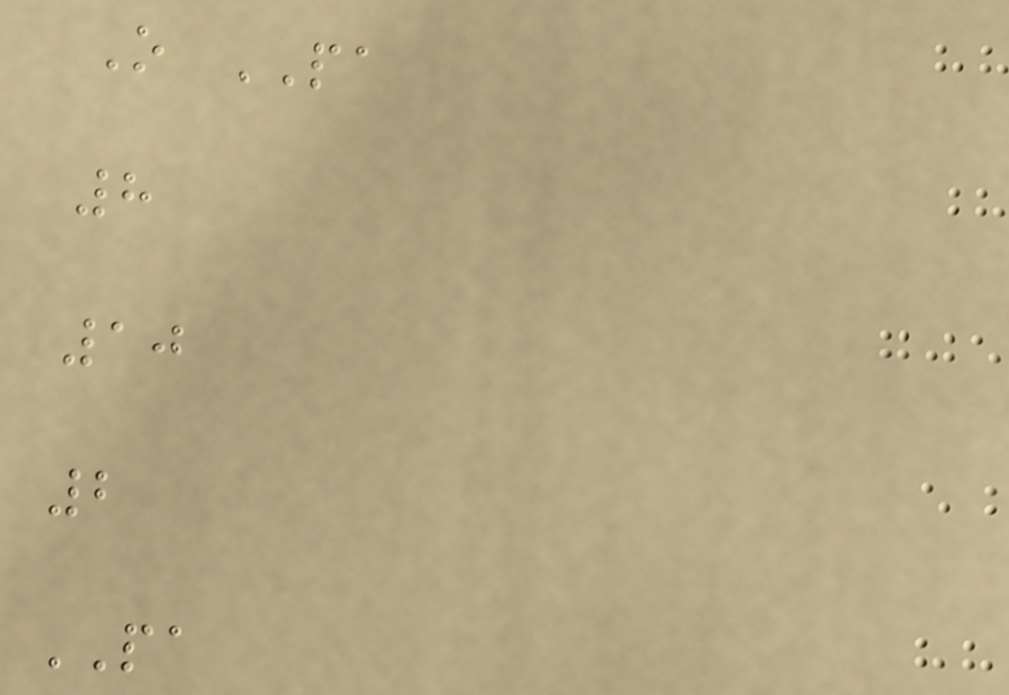O PA
8
10
2
PA
